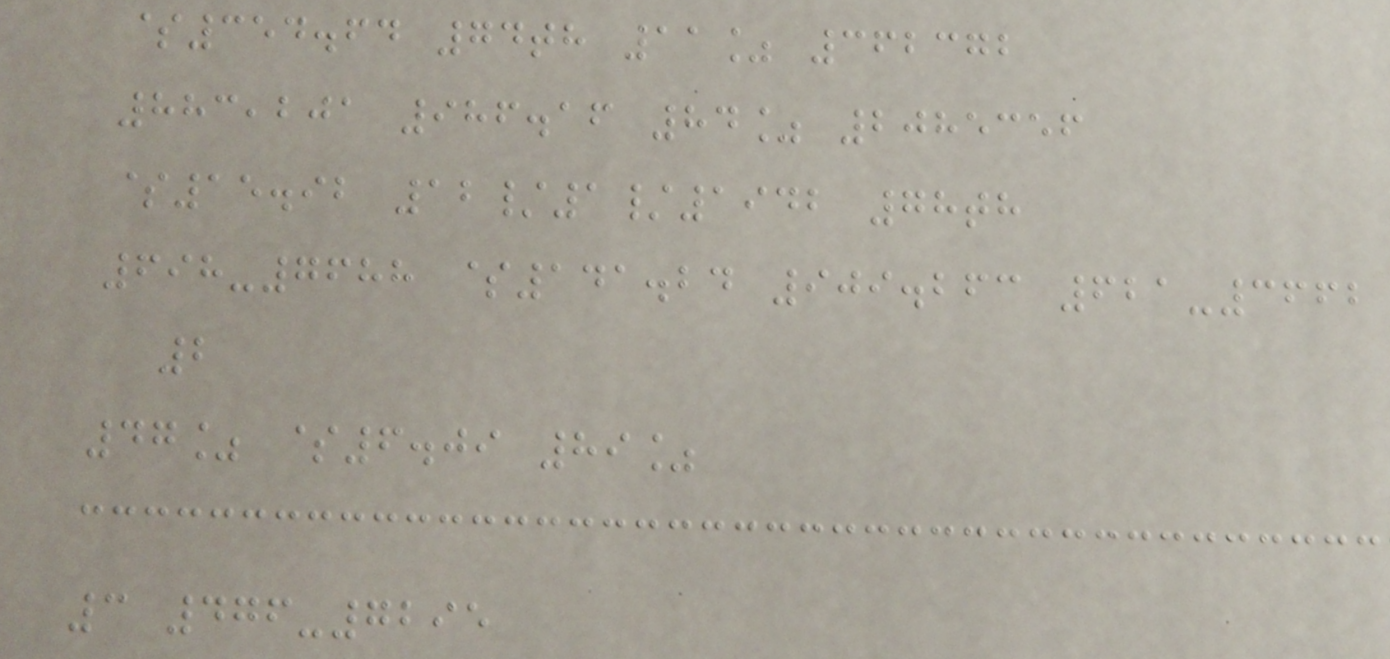$354.64 74th 11% 362372
883,201 986.16 84% 2085356
$15.92 12/1/1942 78th
698-7688 $141.24 909.263 621-3662
2
47% $6.09 89%
3 476-7295
